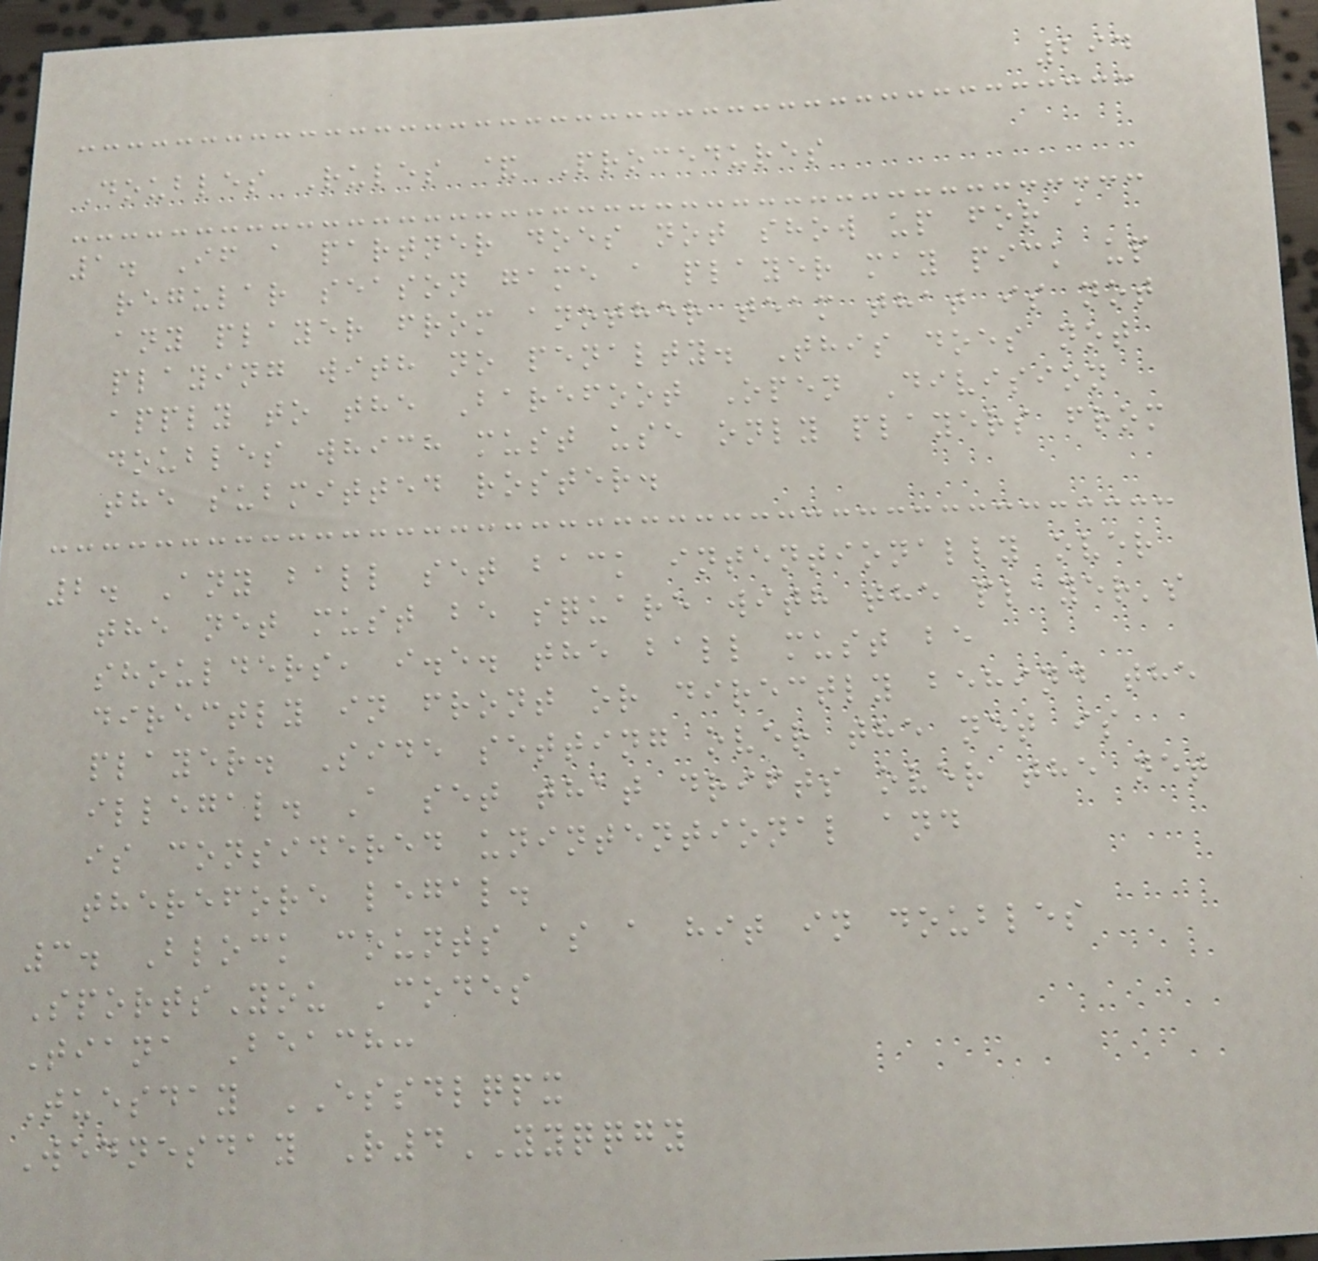294
Doubles Rules & Procedures
1. If a partner does not show up for a
regular season game a player may pick up
any player from another team that is not
playing with no penalty. This does not
apply to the Barefoot Open Division
doubles which must use only players from
the submitted roster.
2. Any ball set back intentionally over
the net must be square with the player's
shoulders, i.e. the ball must be
directly in front or directly behind the
player. Side setting over the net is
illegal. A set that drifts over the net
is considered unintentional and
therefore legal.
3. Block counts as a hit in doubles
SportsYou Codes
Tiana Beach:
Tuesday ESSDLQPX
Wednesday R4YYQQGY
